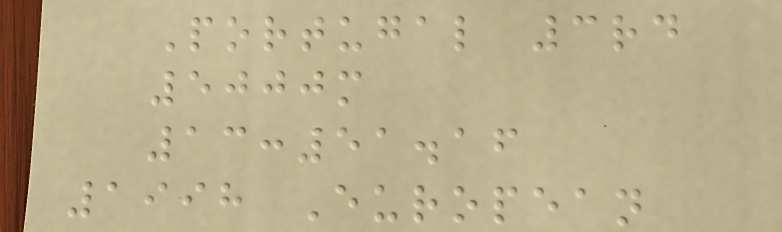Portugal 3rd
5000m
13:51.16
1998 European
